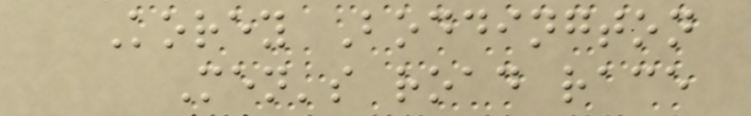Korey Boddington
Men's road race
